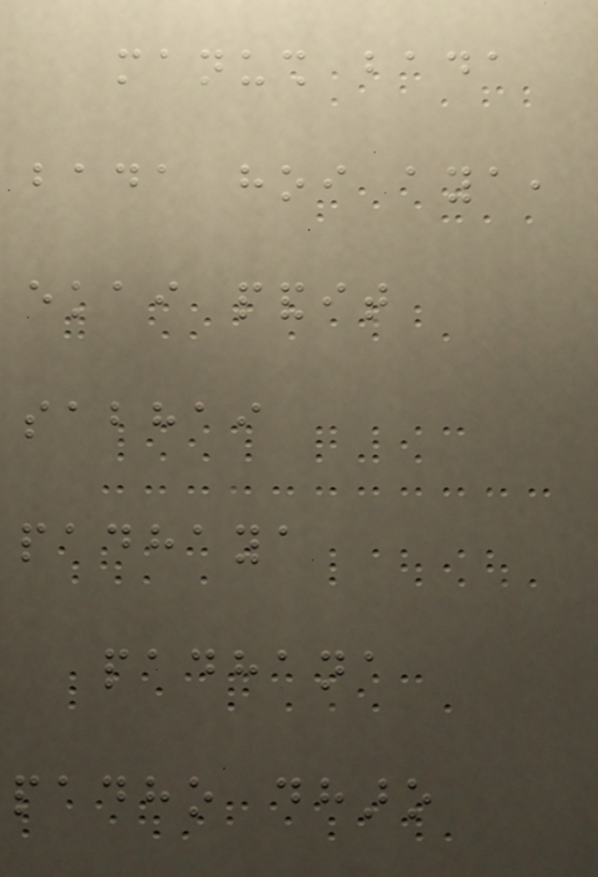manush bada
bada hoi aya,
ekai pandit
sabhai
padhaya
padhana
padho dharo
